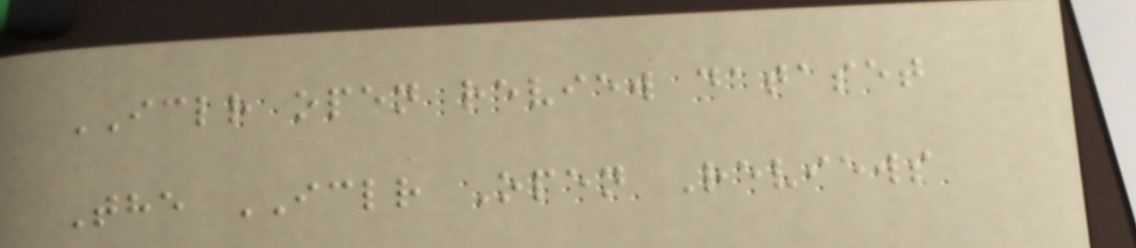ICLR open review dataset
The ICLR Open Reviews
